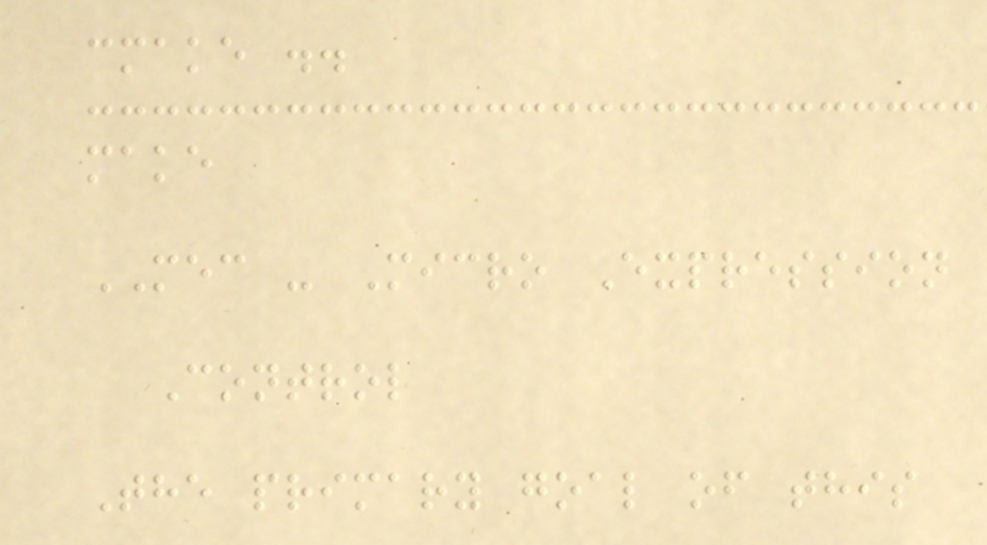cmake ..
make
MEC - Micro Expression
Control
The primary goal of this
